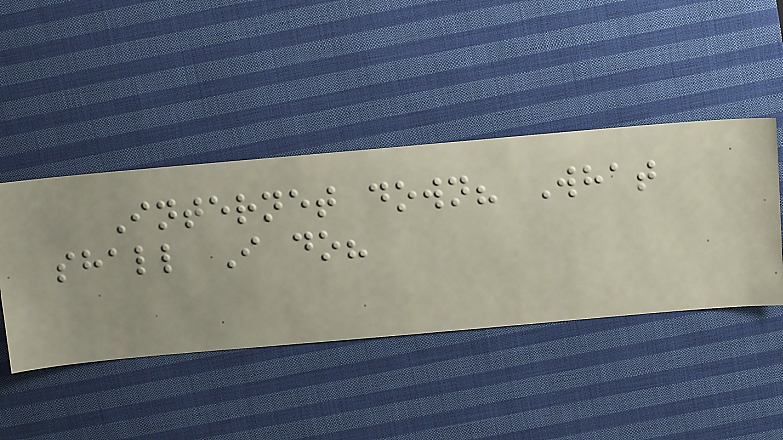Internet down? What
shall I do?
